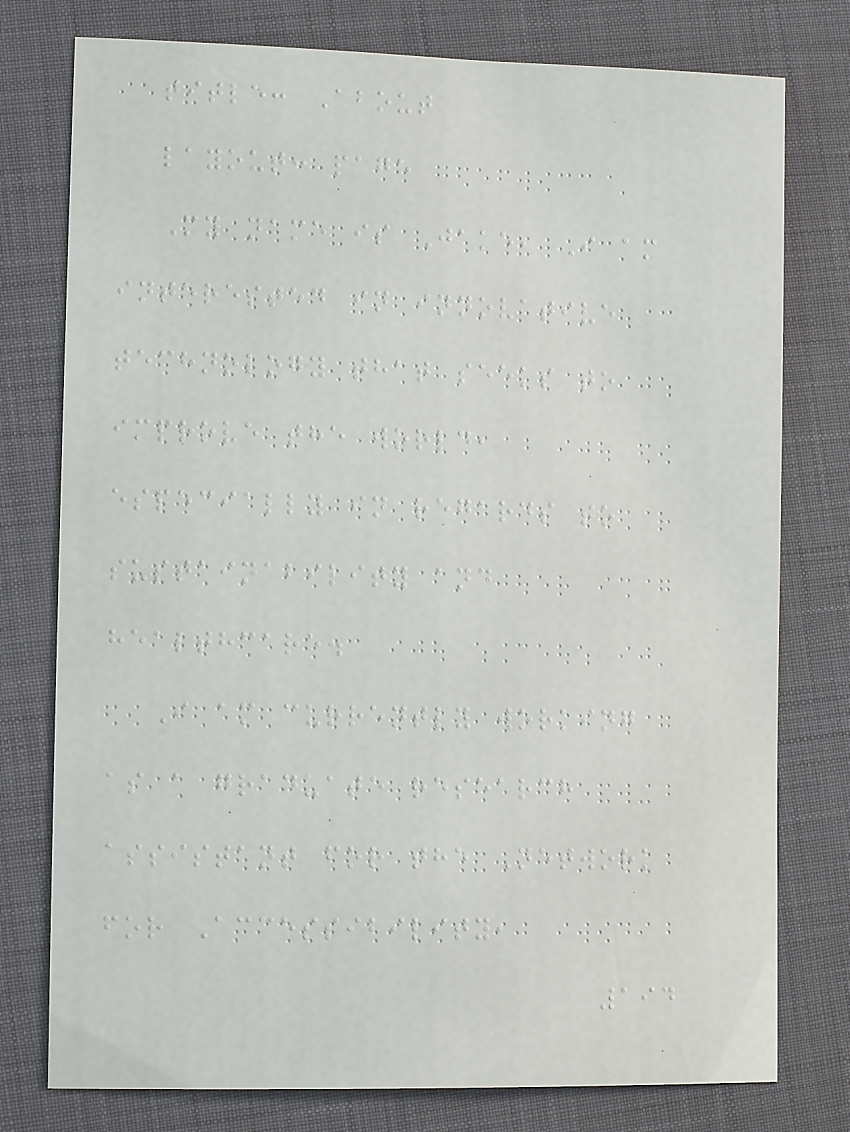title: About
layout: page
My name is Jake, I am
interested in innovative
technology that seeks to
improve the world,
especially in regards to
sustainability and
healthcare.
I am currently working
as a graduate research
assistant for the Network
for Accessibility,
194
